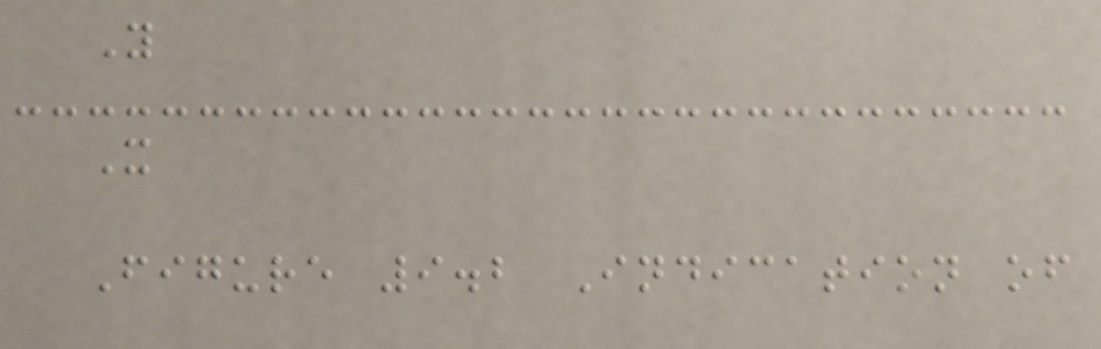Y
X
Figure 9.2 Indication of
